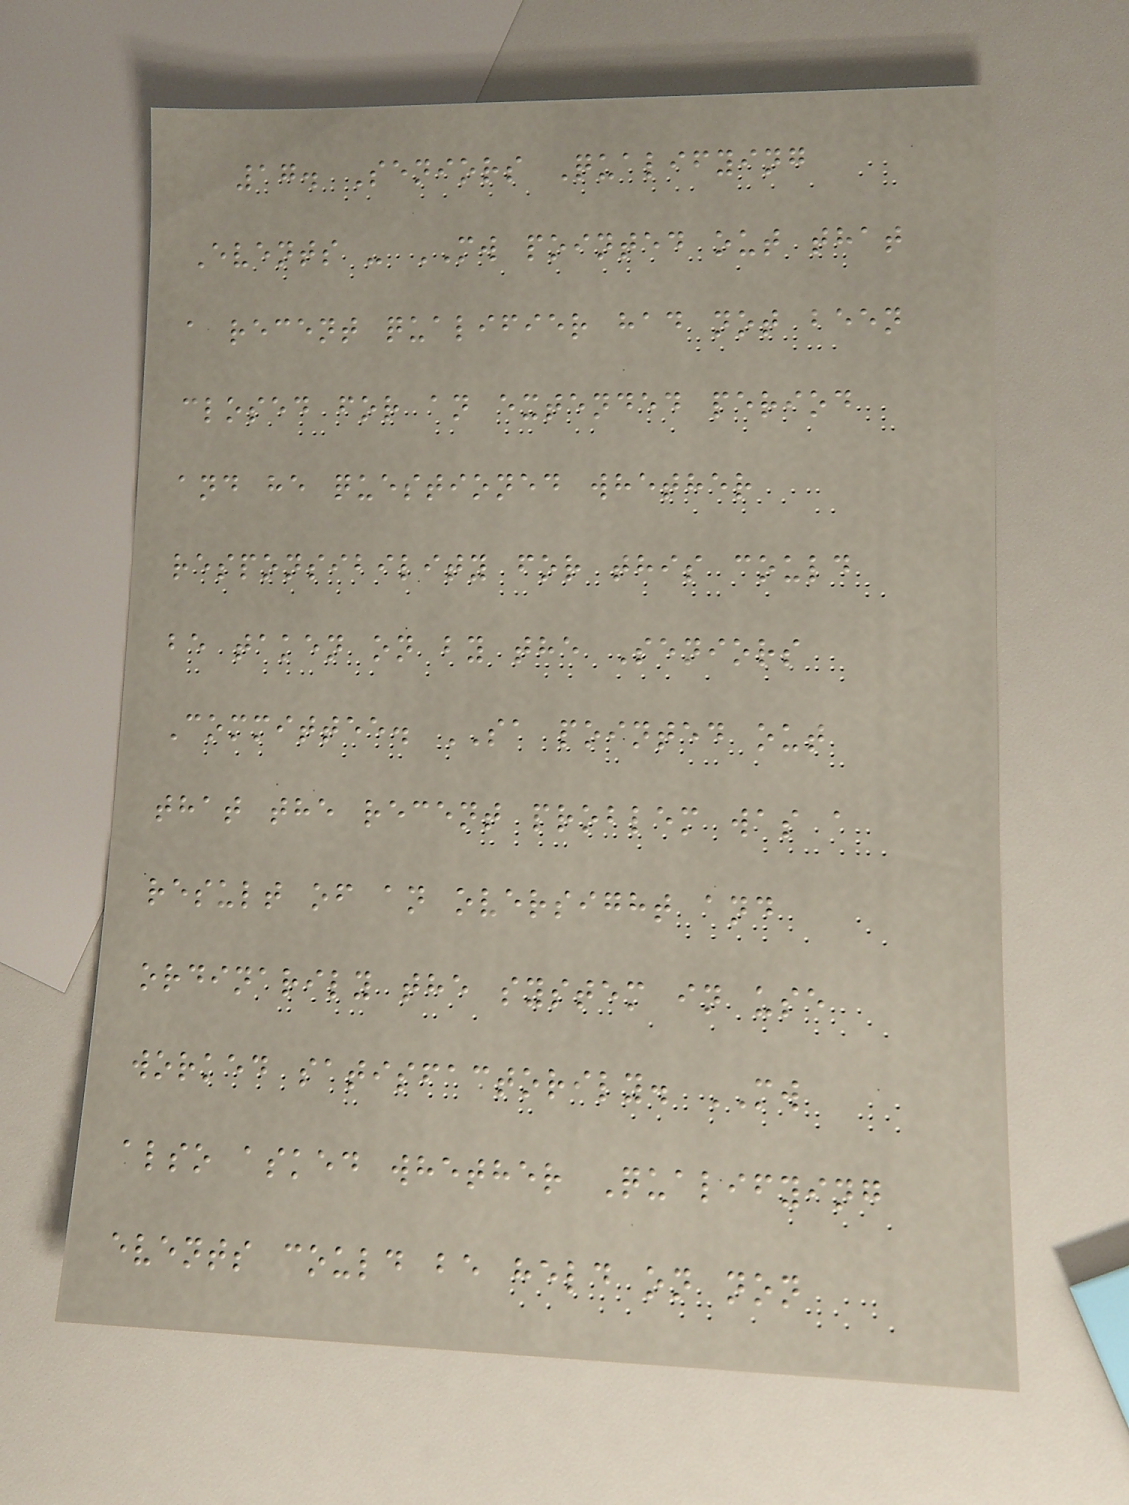17. Seniors Qualifying
Events - MW pointed out that
a recent qualifier had not been
closed for an extended period
and he questioned whether
responsibility for this could
be taken on by the Seniors
Committee. SA pointed out
that the recent problem was a
result of an oversight and
ordinarily the system in use
worked satisfactorily. MW
also asked whether Qualifying
events could be held on non
